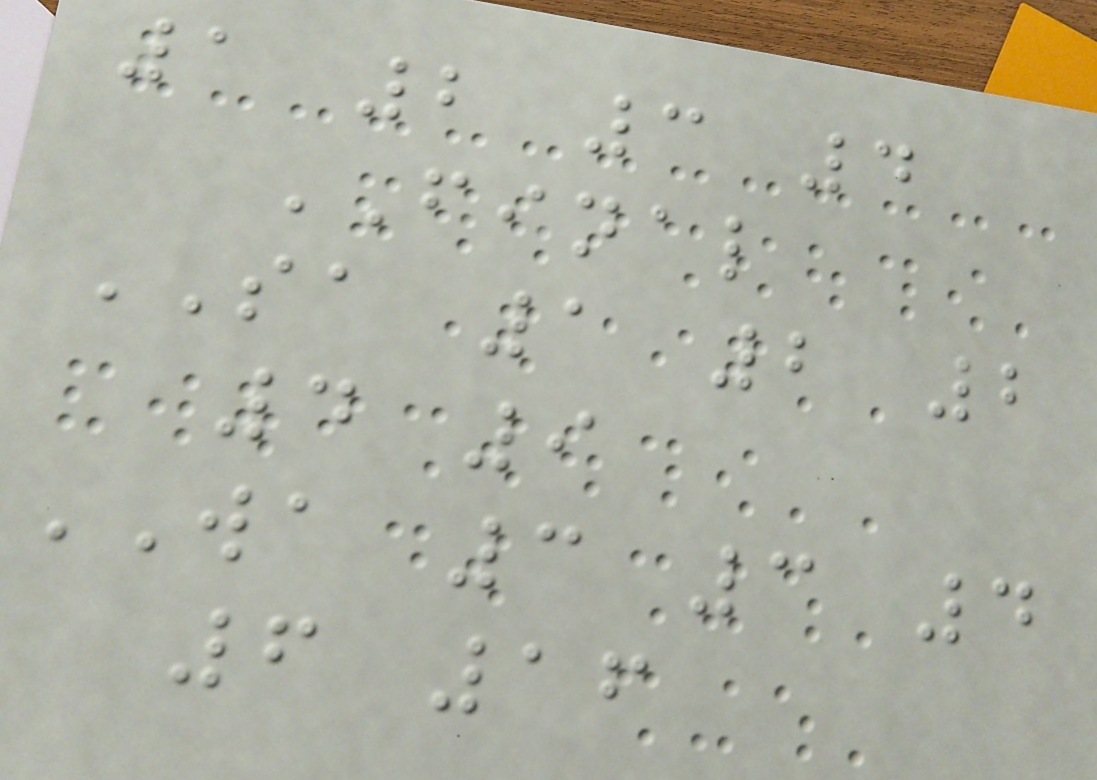1 2 3 4
FINAL
SA 1 2 2
4 9
WA 3 3 4
6 16
